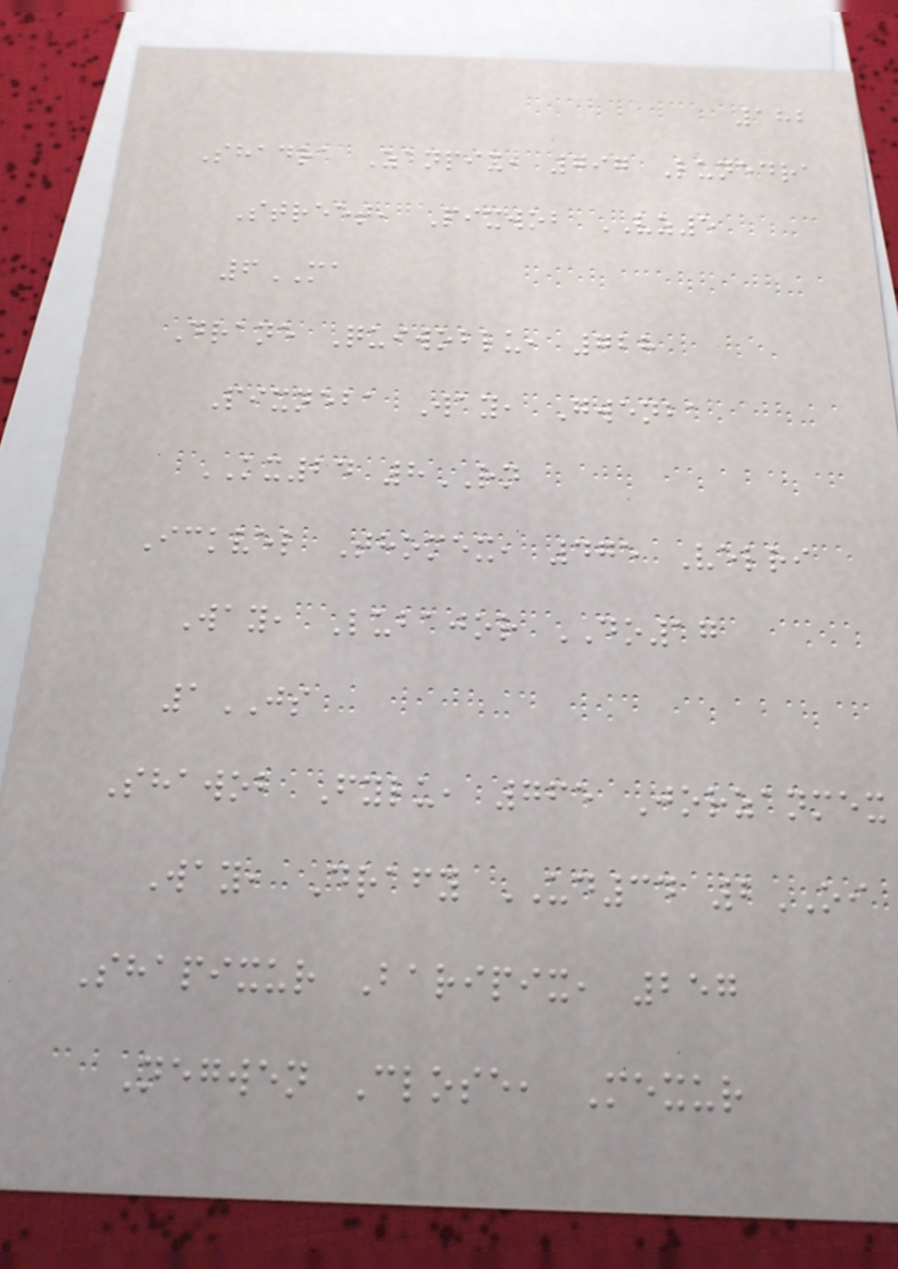182
Shadra Zanpix, 797 Lunedra
Street, Pixwob VZ5
6MA
Drane Quiwoblu, 728
Pixneba Way, Gwenba
KX24 8RN
Ickvel Thomex, 475 Velri
Way, Lubajor DO17
1JS
Shawob Fylu, 765 Jorzanmex
Way, Drafy UD34 2OI
Shapixur Baripix, 257
Negwen Close, Mexur
